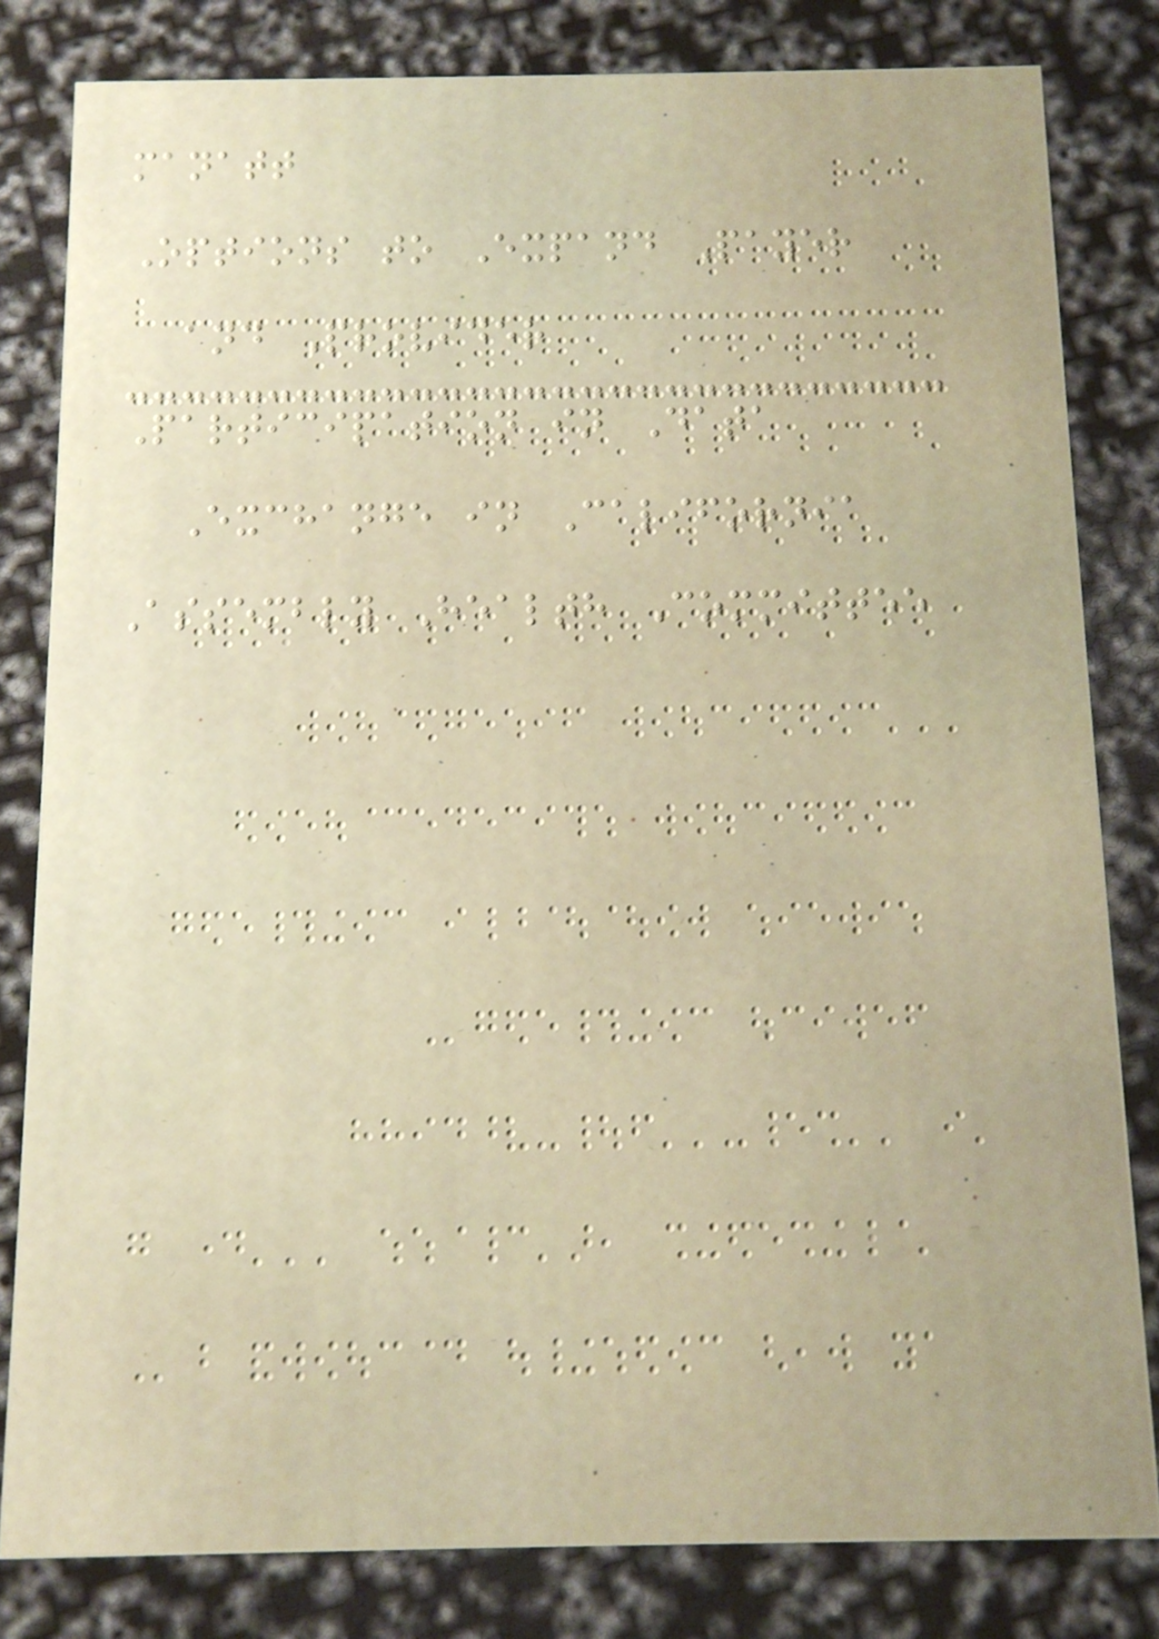manatt
Options to Expand Payer
and Provider
Participation in Data
Exchange in California
Assembly Health Committee
